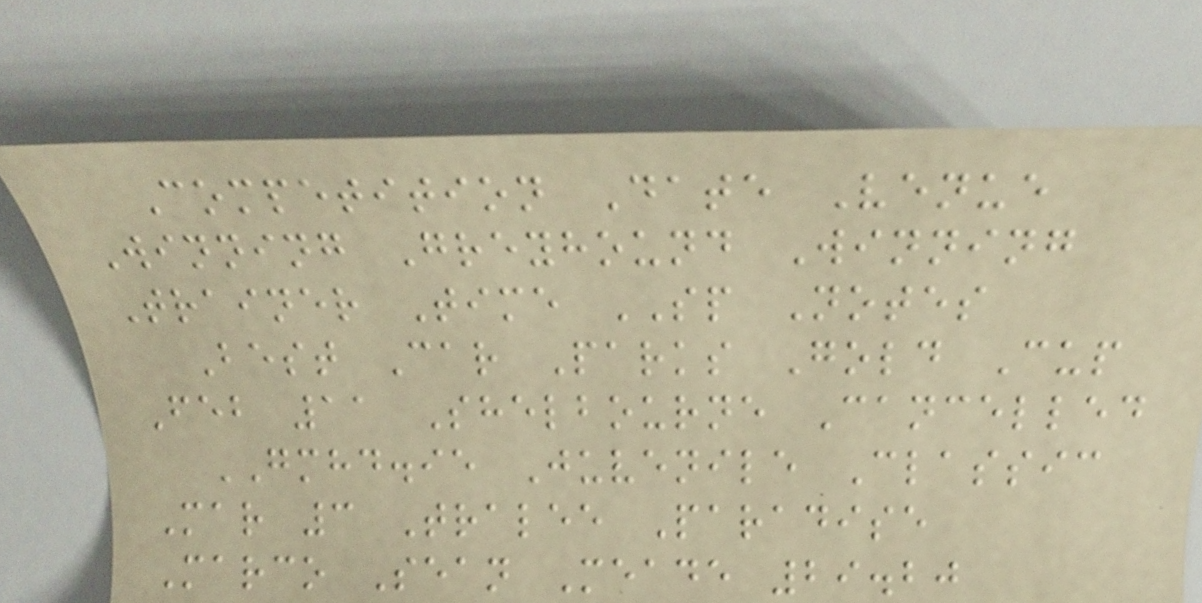Competition Date Venue
Winning Greyhound Winning
Trainer Time SP Notes
Best Car Parks Gold Cup
Feb 11 Shelbourne Cancelled
GMHD.ie Juvenile Classic
Mar 3 Tralee Paradise
Marco Sean Meade 29.20
